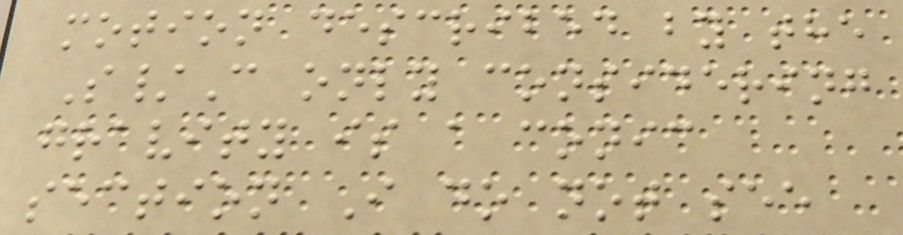motion described by the
S/C only considering
gravity is a conic
section I do not see
